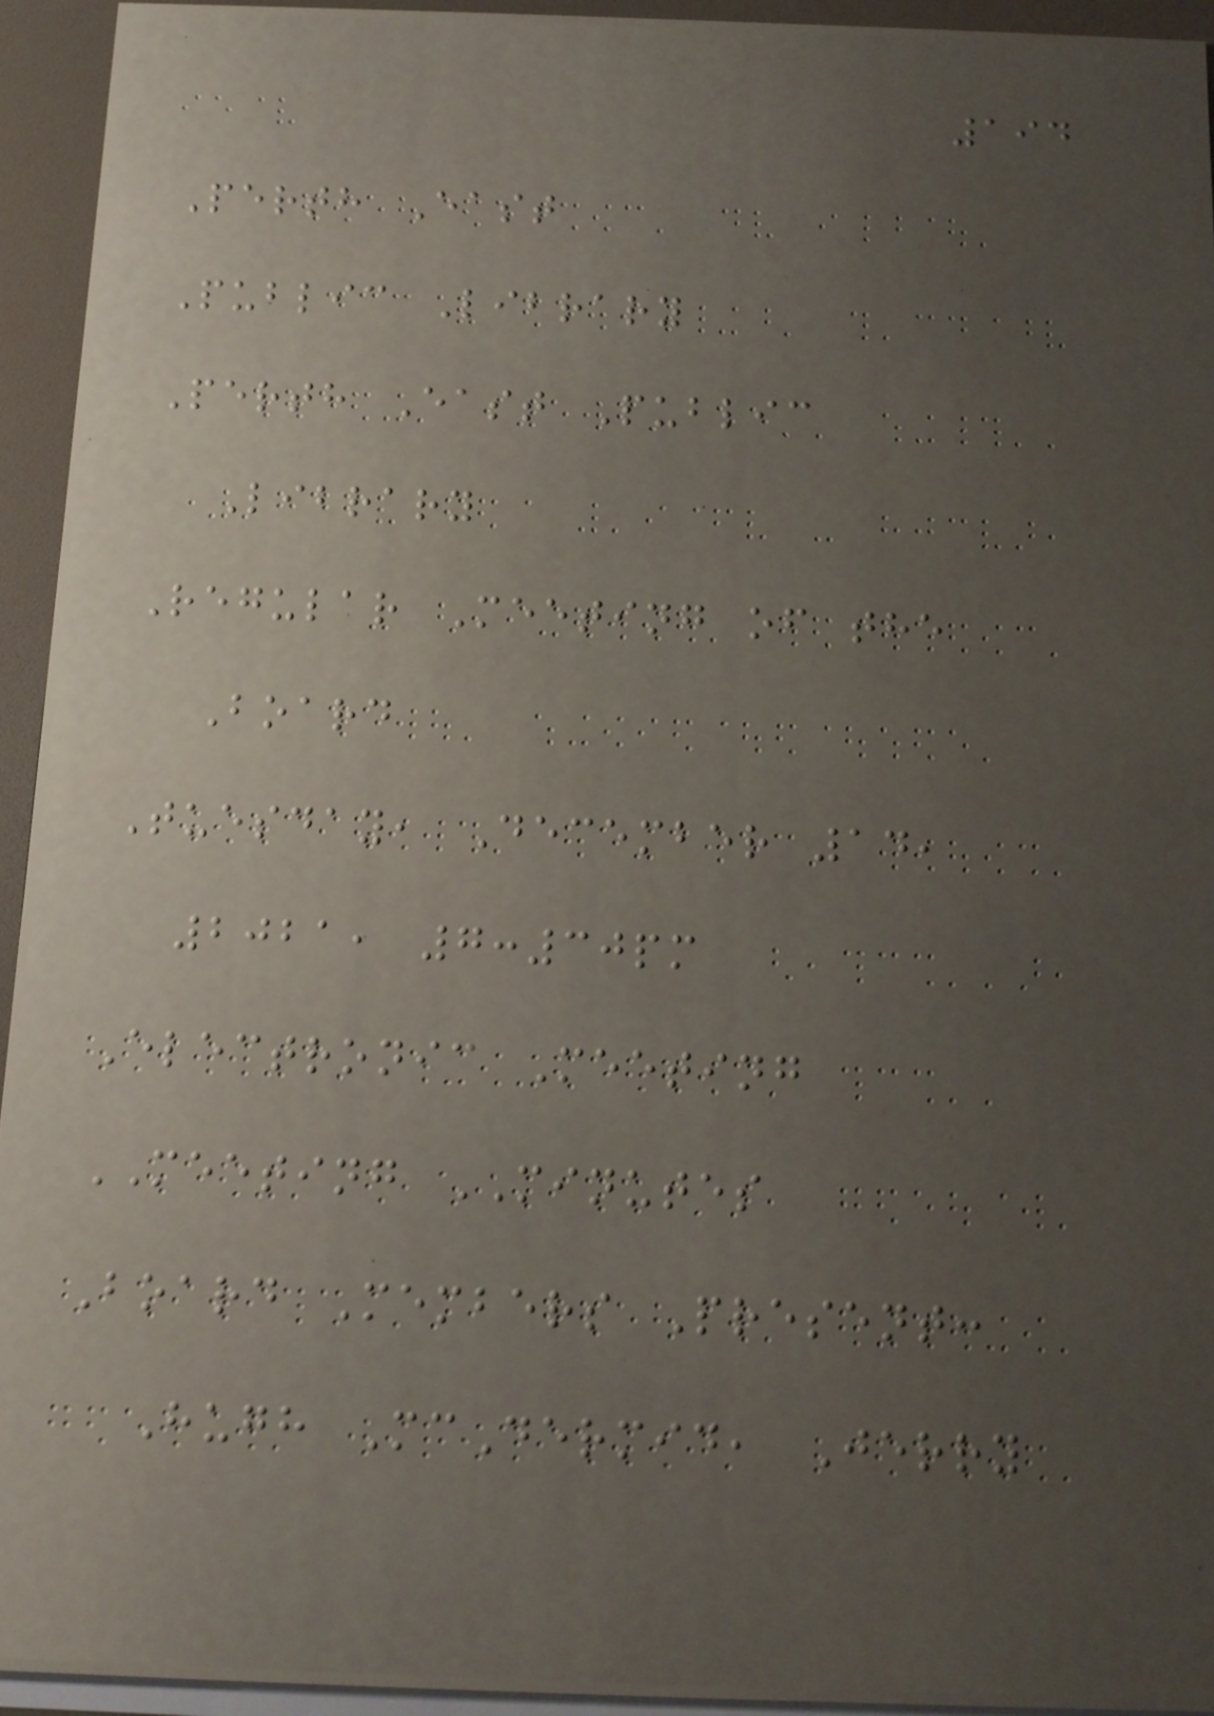194
Perth East
Public Library
Perth East Public
Library
Regular Meeting of the
Board
Tuesday, December 14,
2021, 7:30pm
Electronic Meeting
MEETING MINUTES
Board Members Present:
Hugh McDermid, Jerry
